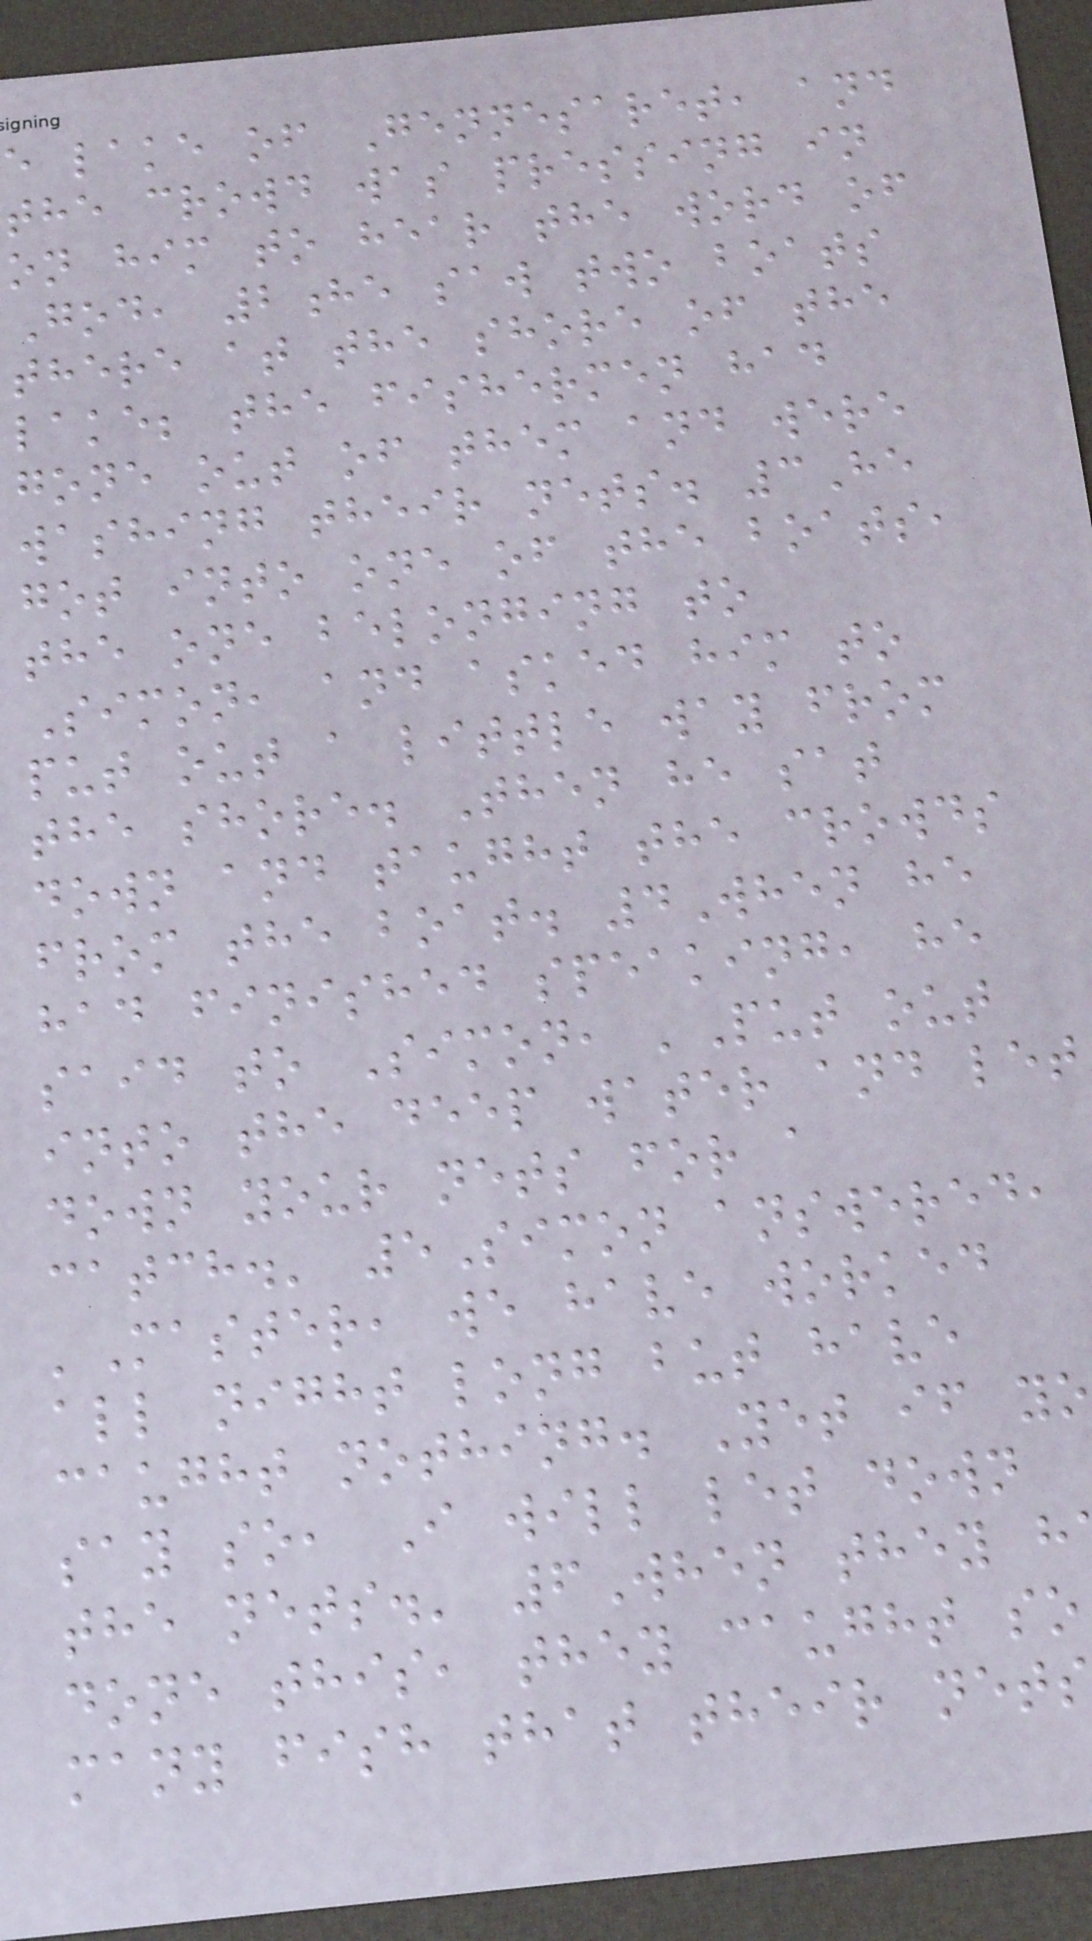e lake of Gennesaret, and
the crowd was pressing in
on him to hear the word of
God, 2he saw two boats
there at the shore of the
lake; the fishermen had
gone out of them and were
washing their nets. 3He
got into one of the boats,
the one belonging to
Simon, and asked him to
put out a little way from
the shore. Then he sat
down and taught the crowds
from the boat. 4When he
had finished speaking, he
said to Simon, 'Put out
into the deep water and let
down your nets for a
catch.' 5Simon answered,
'Master, we have worked
all night long but have
caught nothing. Yet if yo
say so, I will let down
the nets.' 6When they h
done this, they caught so
many fish that their nets
